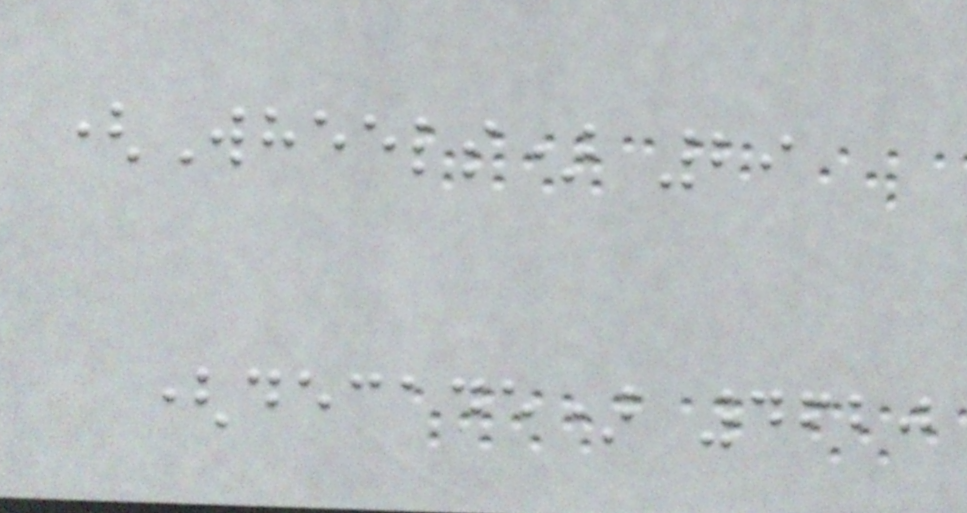(Wheels) 29
(decade) 4620
